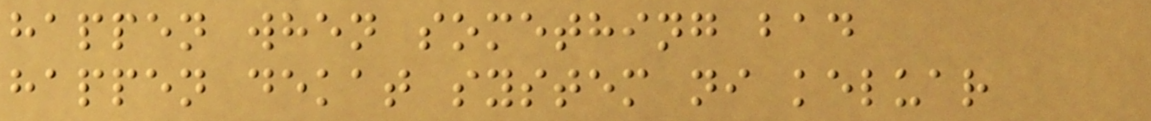happen when something bad
happen dekat system ni keluar
